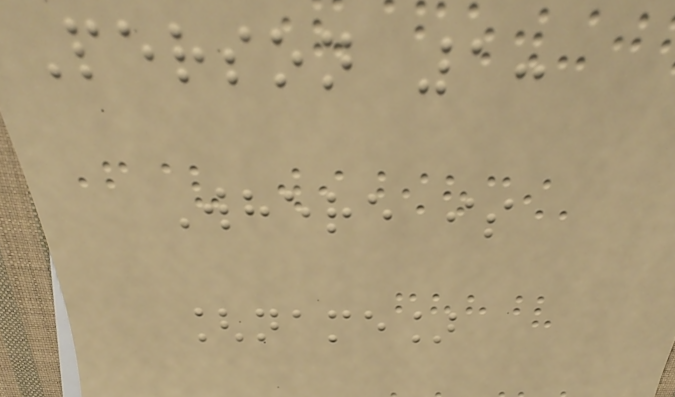Person 1:
Where is
[name]
